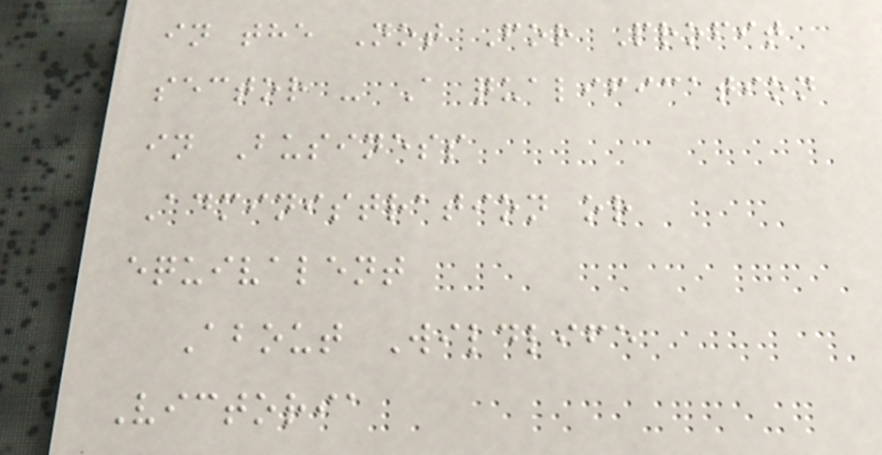in the Not For Profit
sector - A qualification
in Business
Administration or
equivalent
About Wildlife
Victoria
